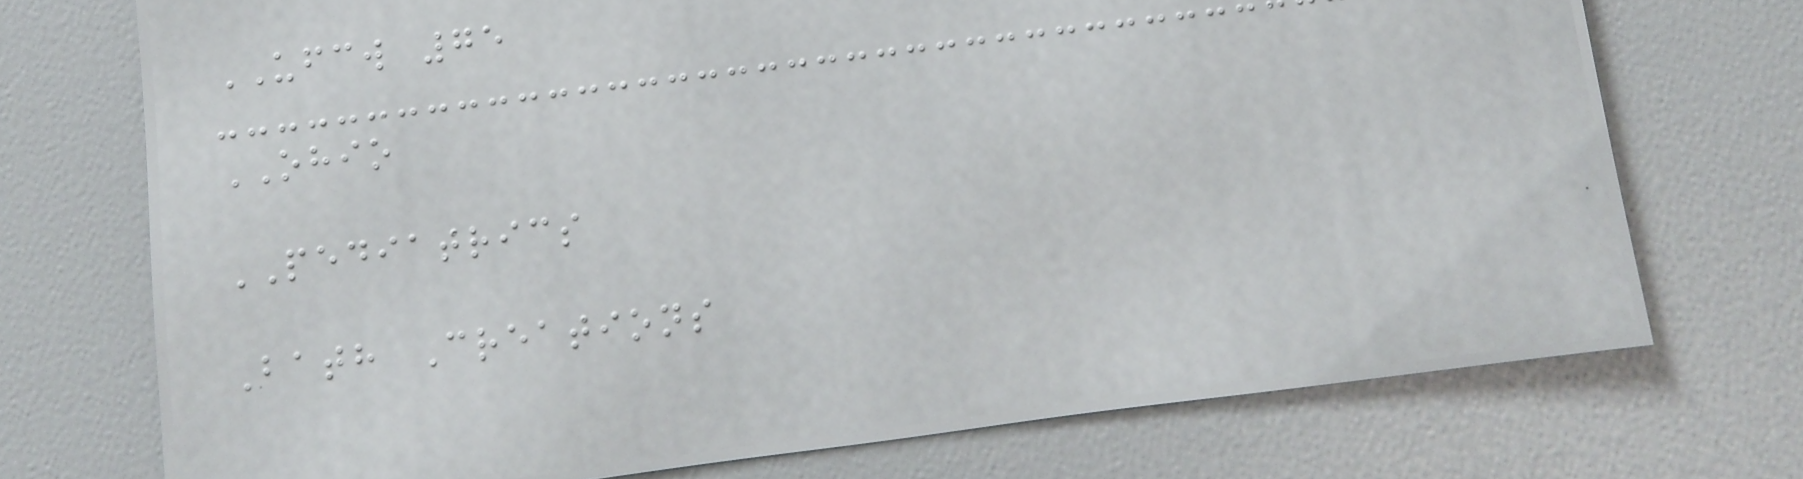UFCW 75
OHIO
PEDIATRICS
Bath Creations
